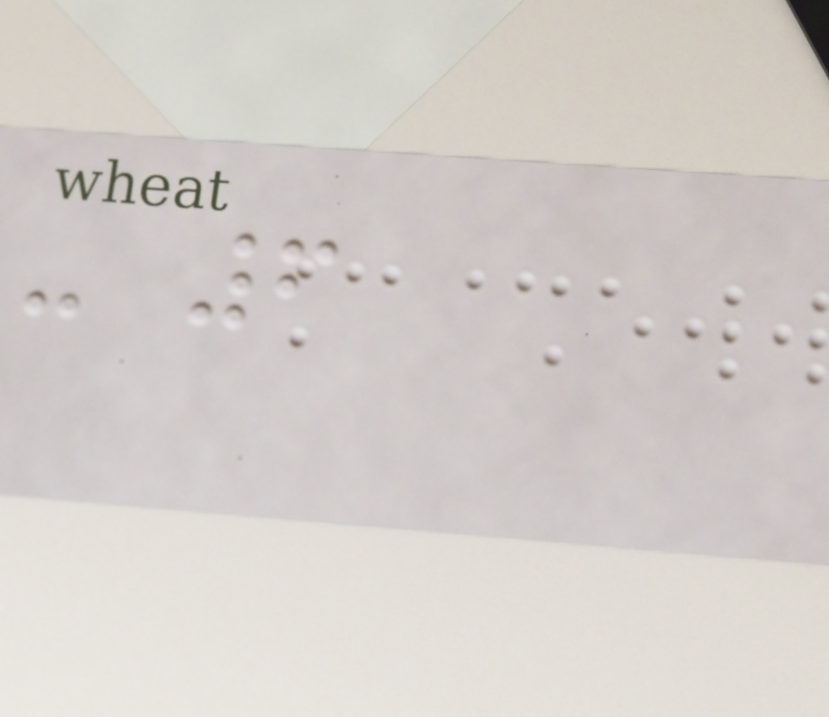- 6
